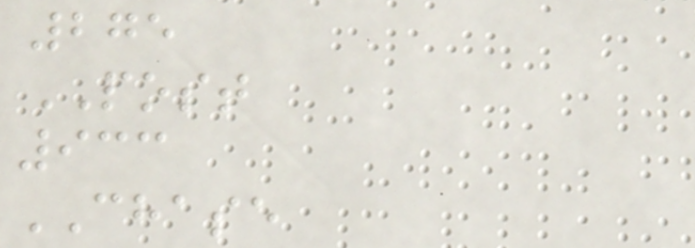275
POST
933
CHASE
